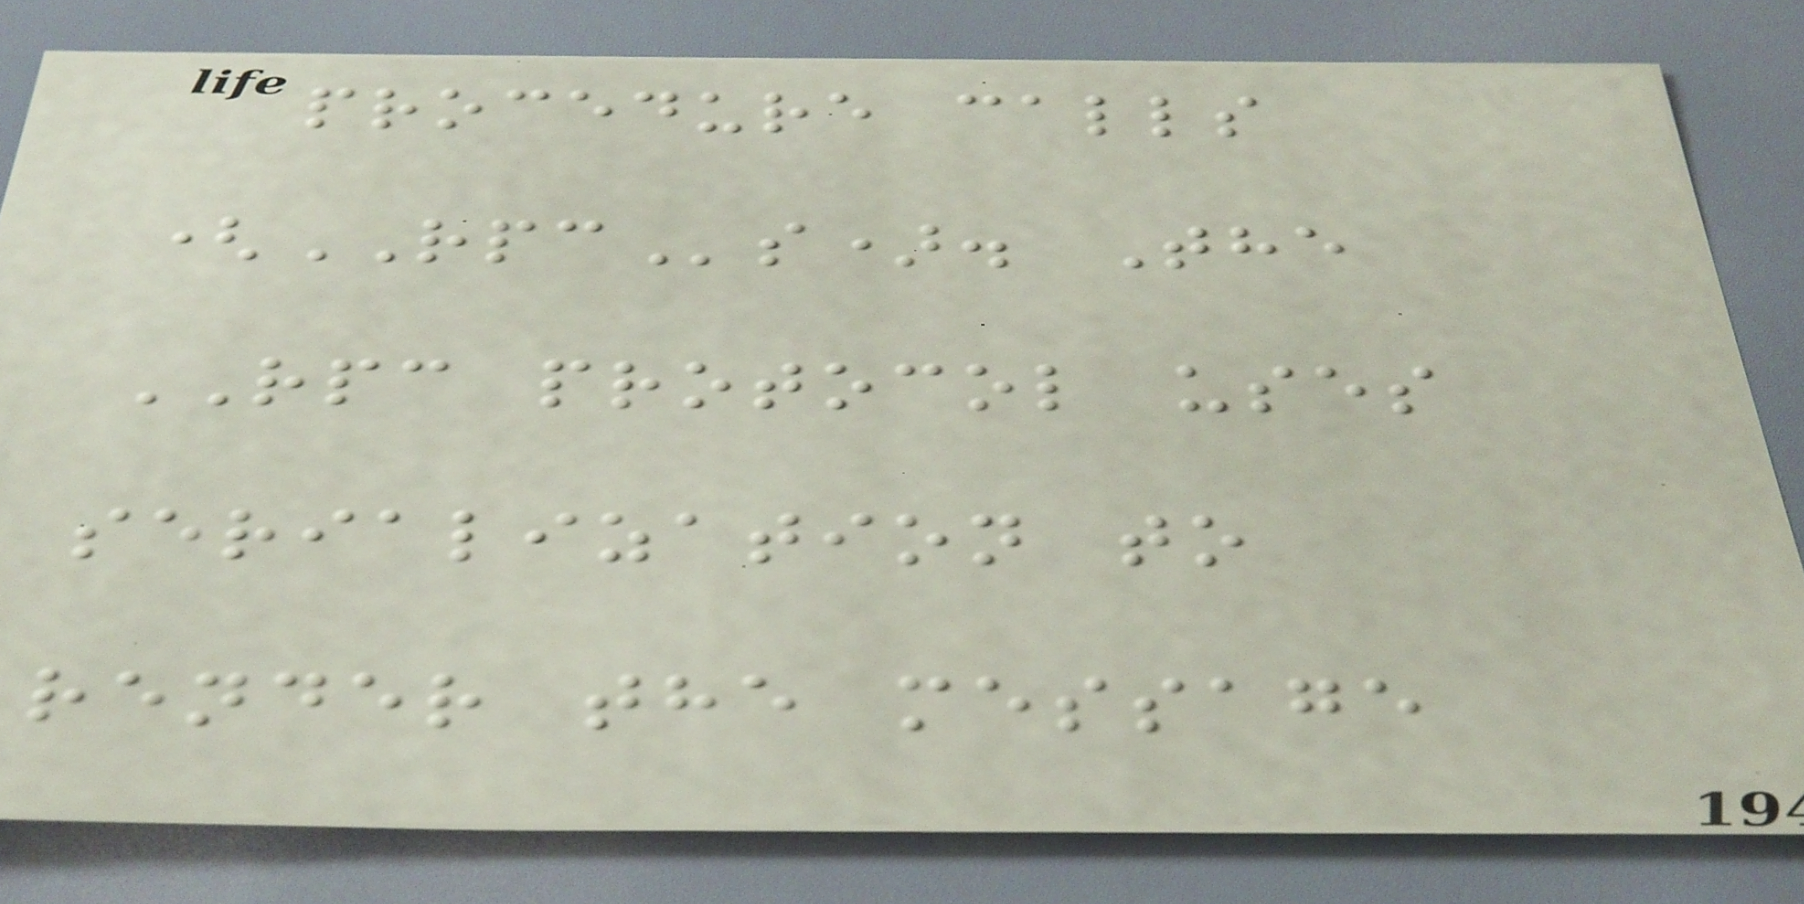procedure calls
(RPCs). The
RPC protocol uses
serialization to
render the message
